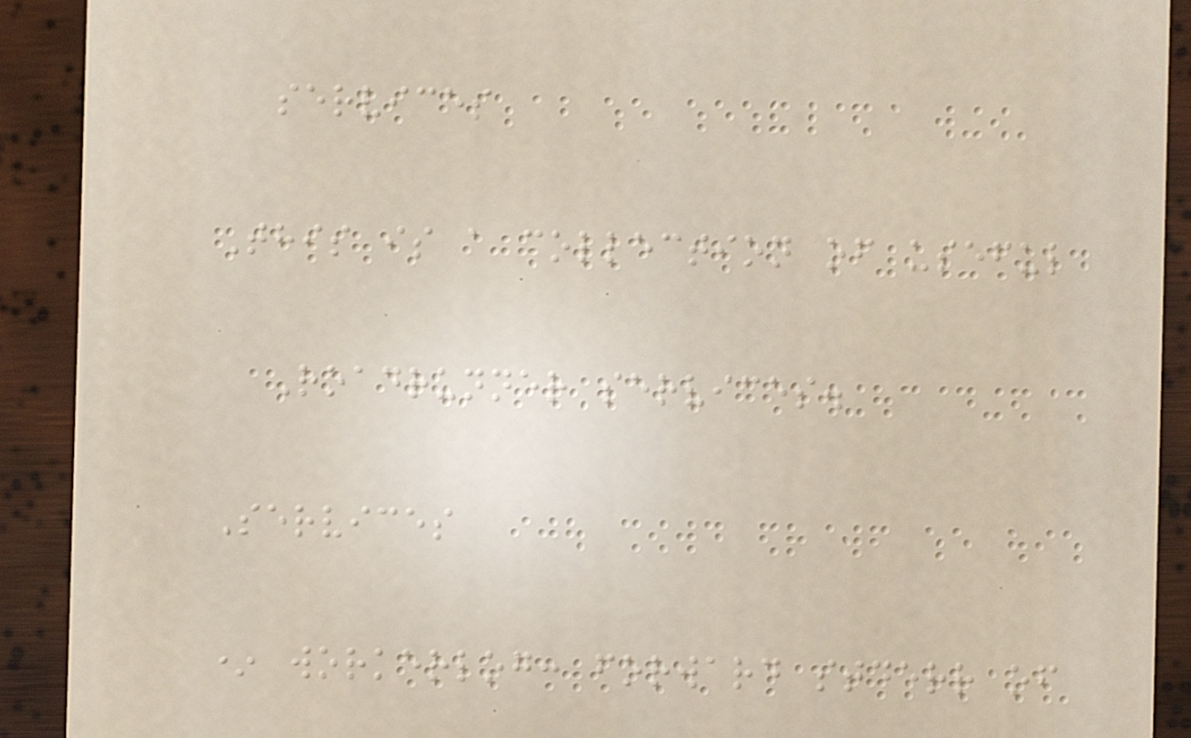services
This is a collection of useful
Roadrunner services.
Services
* workerlog: forward stderr of
